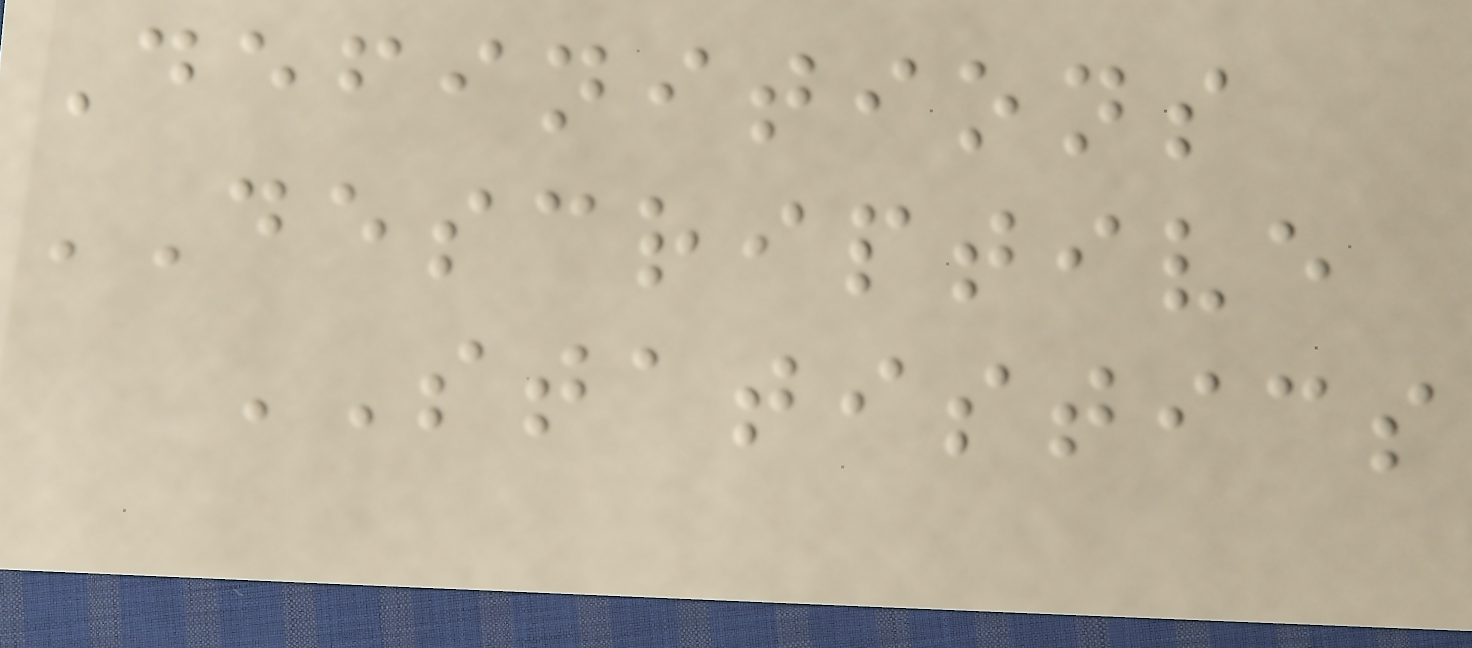Definitions
DESCRIPTIVE
STATISTICS
